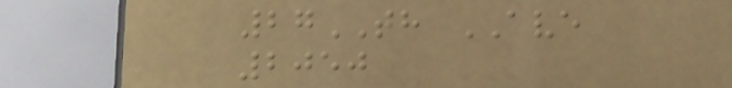27TH AVE
2050
